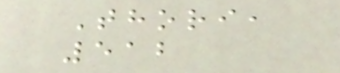Thori,
512
